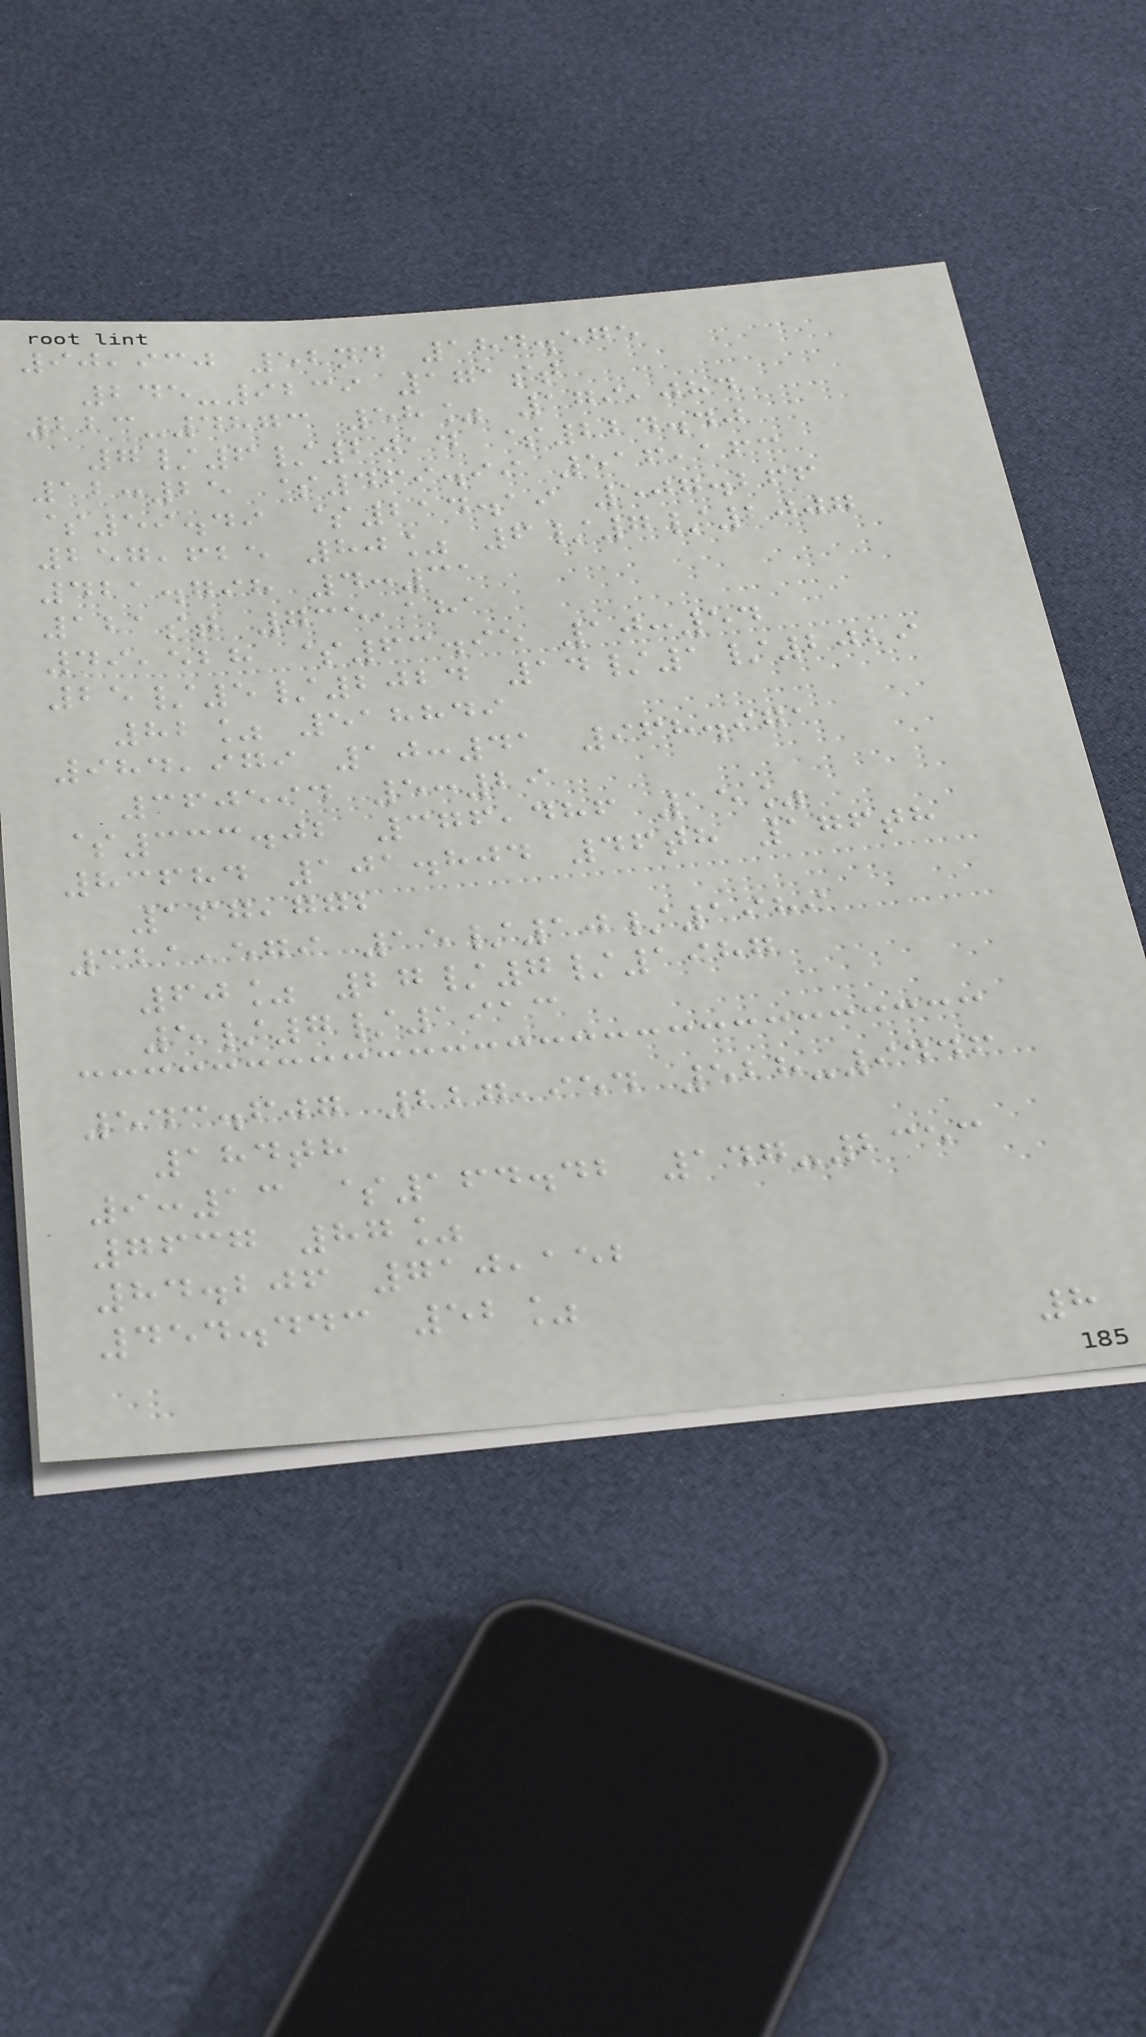90,930 52nd 184.575
245-9239 171st
223-4873 58% 179,084
7/6/2014 $224.40
12:25 $469.99 516,163
$59.49 $214.19 507.266
257,625 80% 6/7/2007
421.798 4:31
121st 735,181
49,528 $63.95 10:54
25/5/2024 14/1/2029
82% 518849
984,979 10:41 968.971
360594 5:29
$333.02 376,486 15%
83684 101.804 46th 176th
167,772
321,579 15/10/1989
60% 27/7/1987
5/7/1913
543.607 227,954 528-9446
184th
9:13 $164.42 147-2353
7637 87%
84.206 710,152
454.443 52%
8
